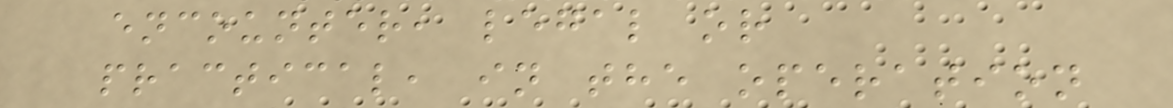encounter, legal or
practical, in the operation
